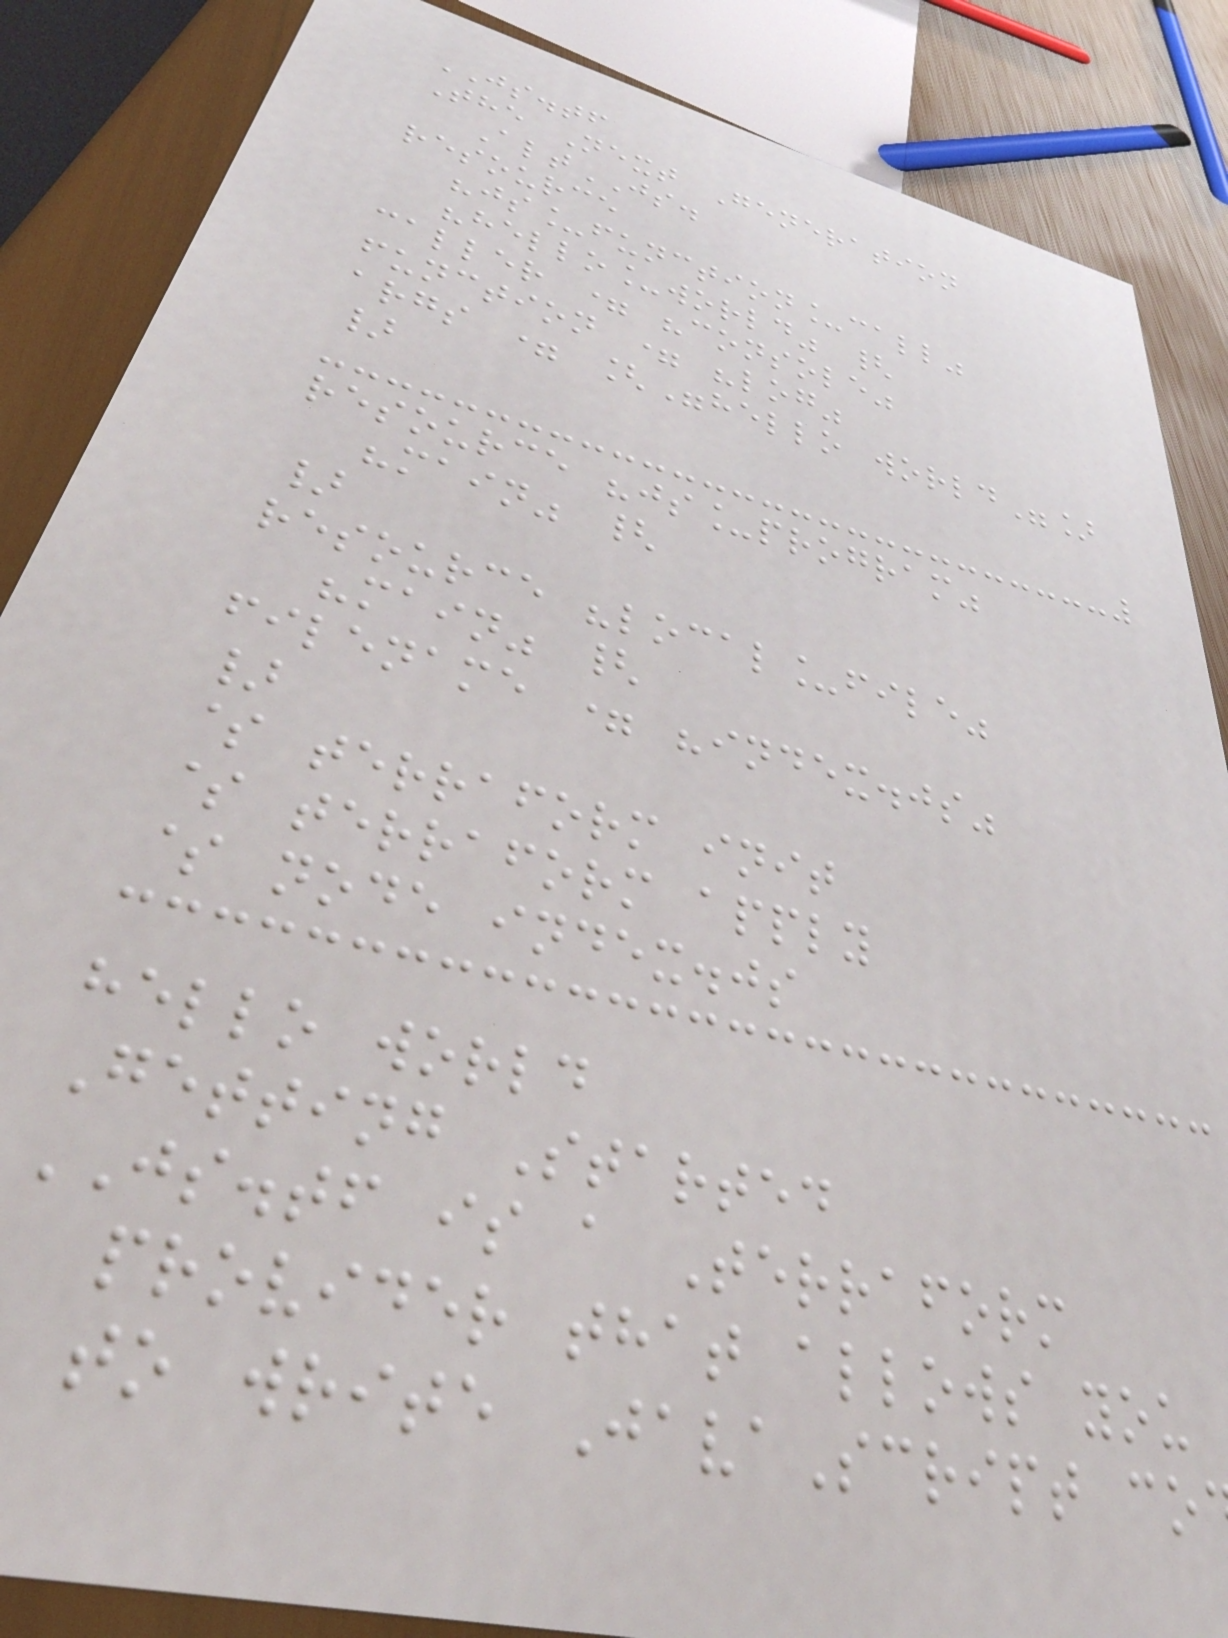JS.tf
The Next Generation
AltJS.
resource
"js_function_call"
"hello_world" {
caller = "console"
function = "log"
args = ["hello world"]
}
resource "js_program"
"main" {
}
resource "local_file"
"main" {
filename = "index.js"
}
$ terraform init
$ terraform apply
$ node index.js
hello world
Getting Started
JS.tf is a Terraform
provider that allows you
to write JavaScript co
